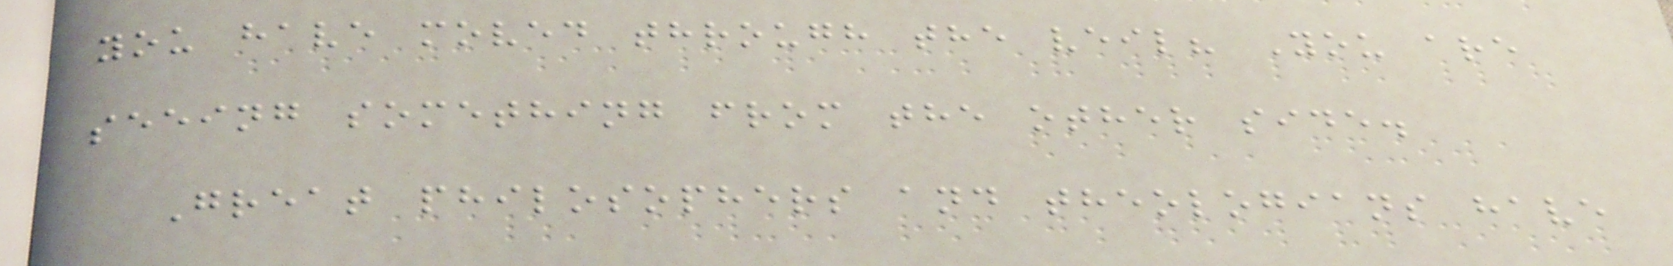you have moved through the veil? You are
seeing something from the other side.
Great philosophers and theologians have
